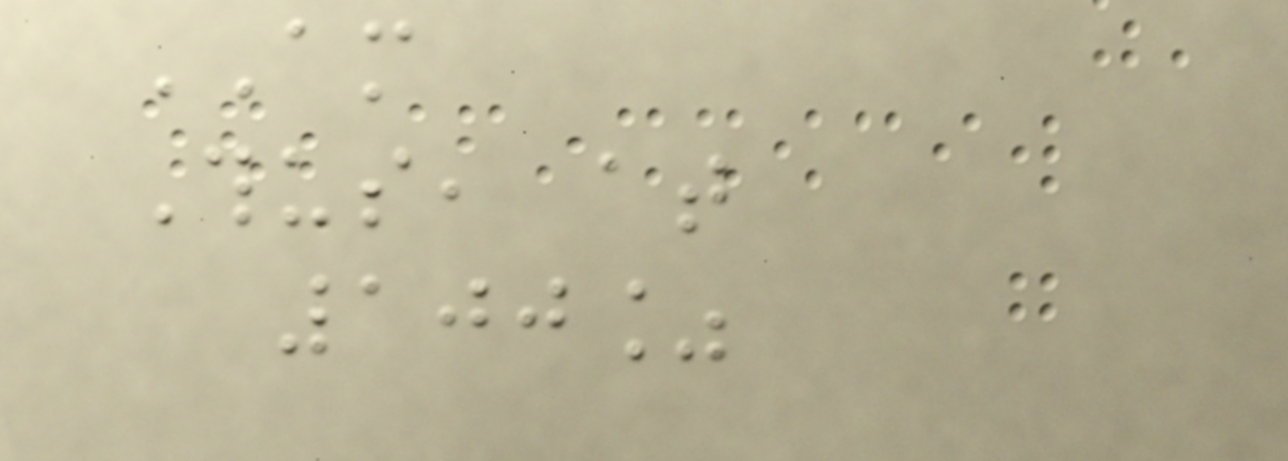AM
Thus, at
100%
